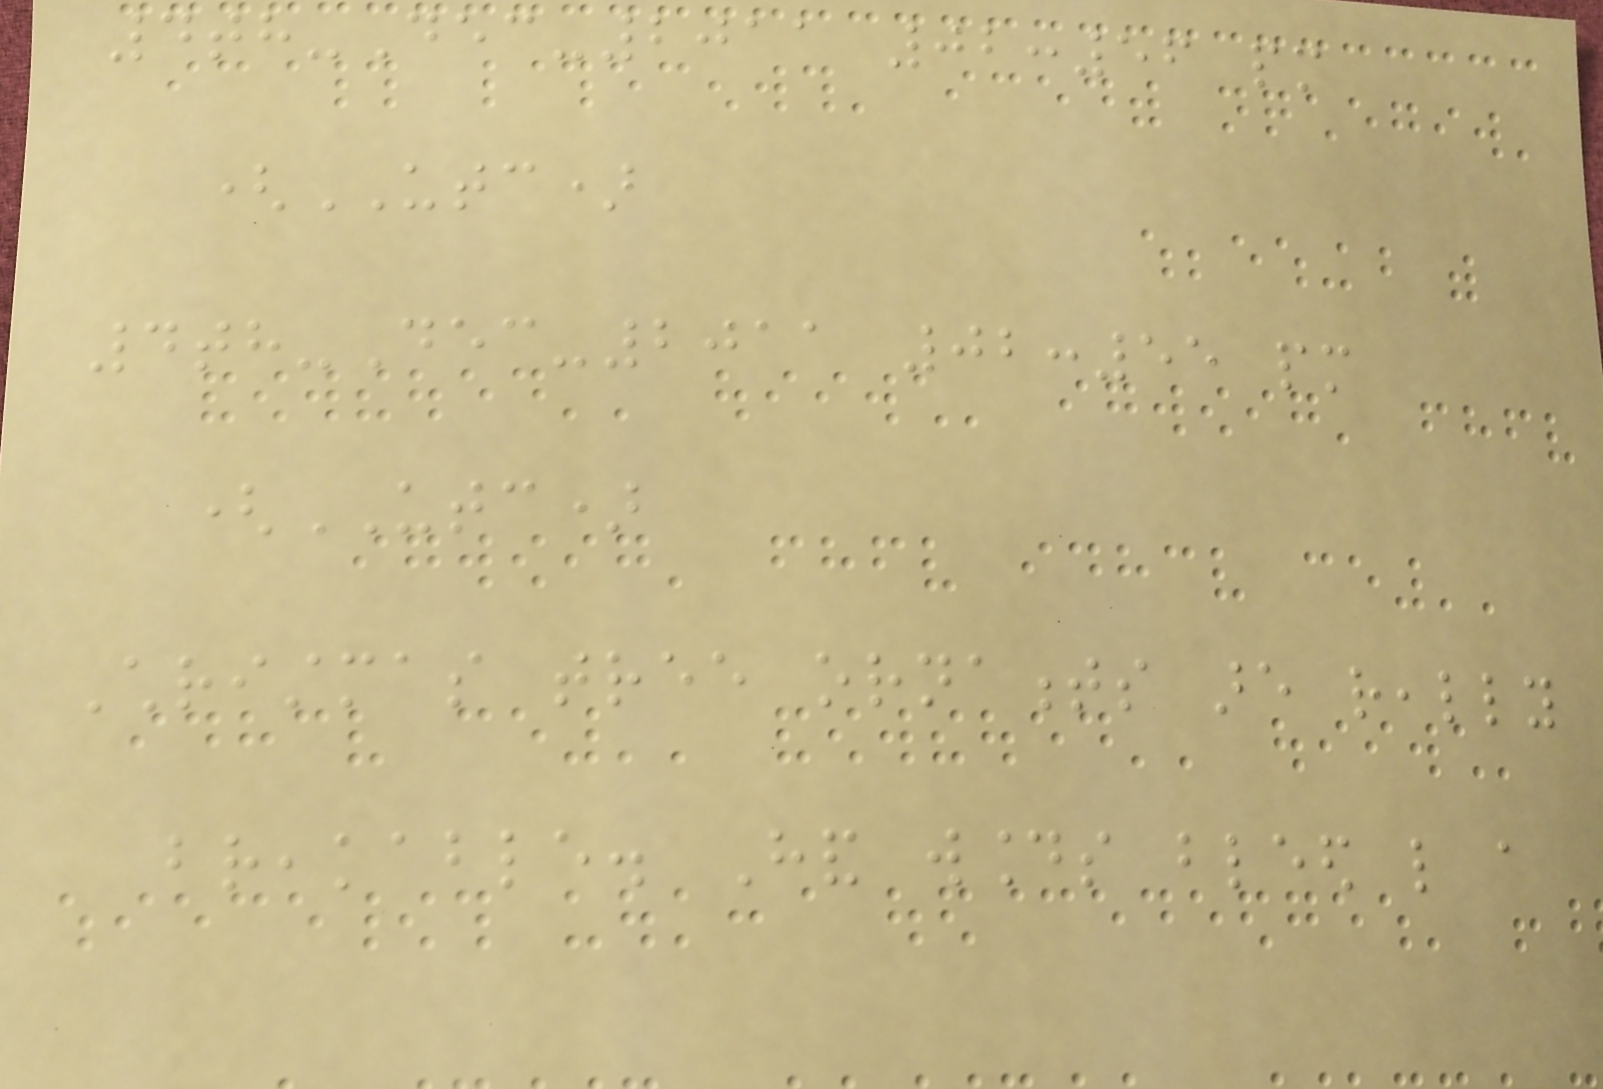4th-Dec-2011 02:56 pm
(UTC)
4th-Dec-2011 02:55 pm
(UTC)
Christmas tree ornaments are really
breakable. Hand wounds bleed like a
